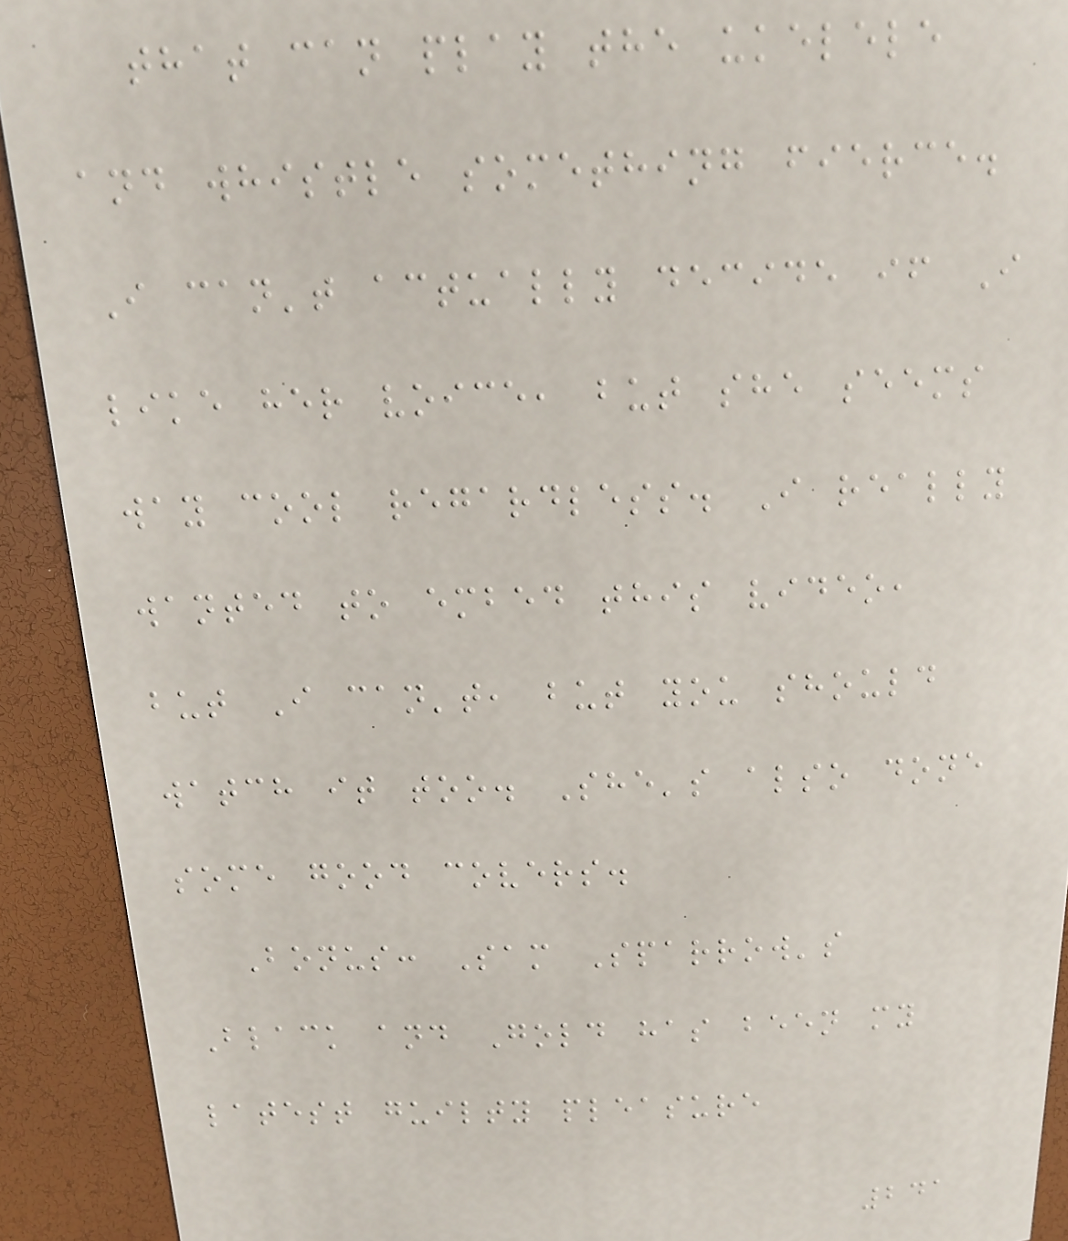that can play the ukelele
and whistle something fierce.
I can't actually decide if I
like her voice, but she seems
way cool regardless. I really
wanted to embed this video,
but I can't, but you should
watch it too. She's also done
some good covers.
Bonus: Sam Sparrow's
Black and Gold has been my
latest guilty pleasure
241
